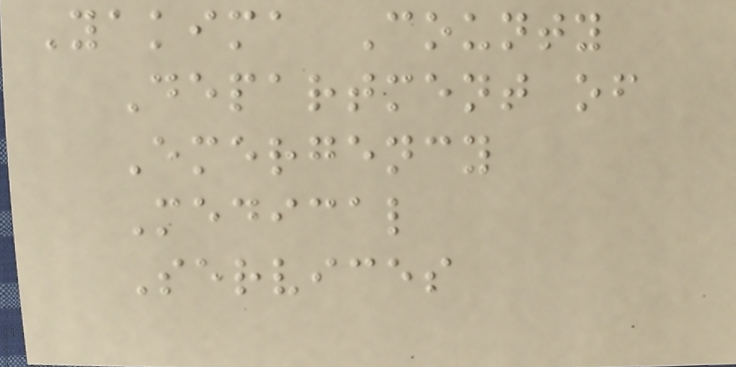Yakima County
Department of
Emergency
Medical
Services
